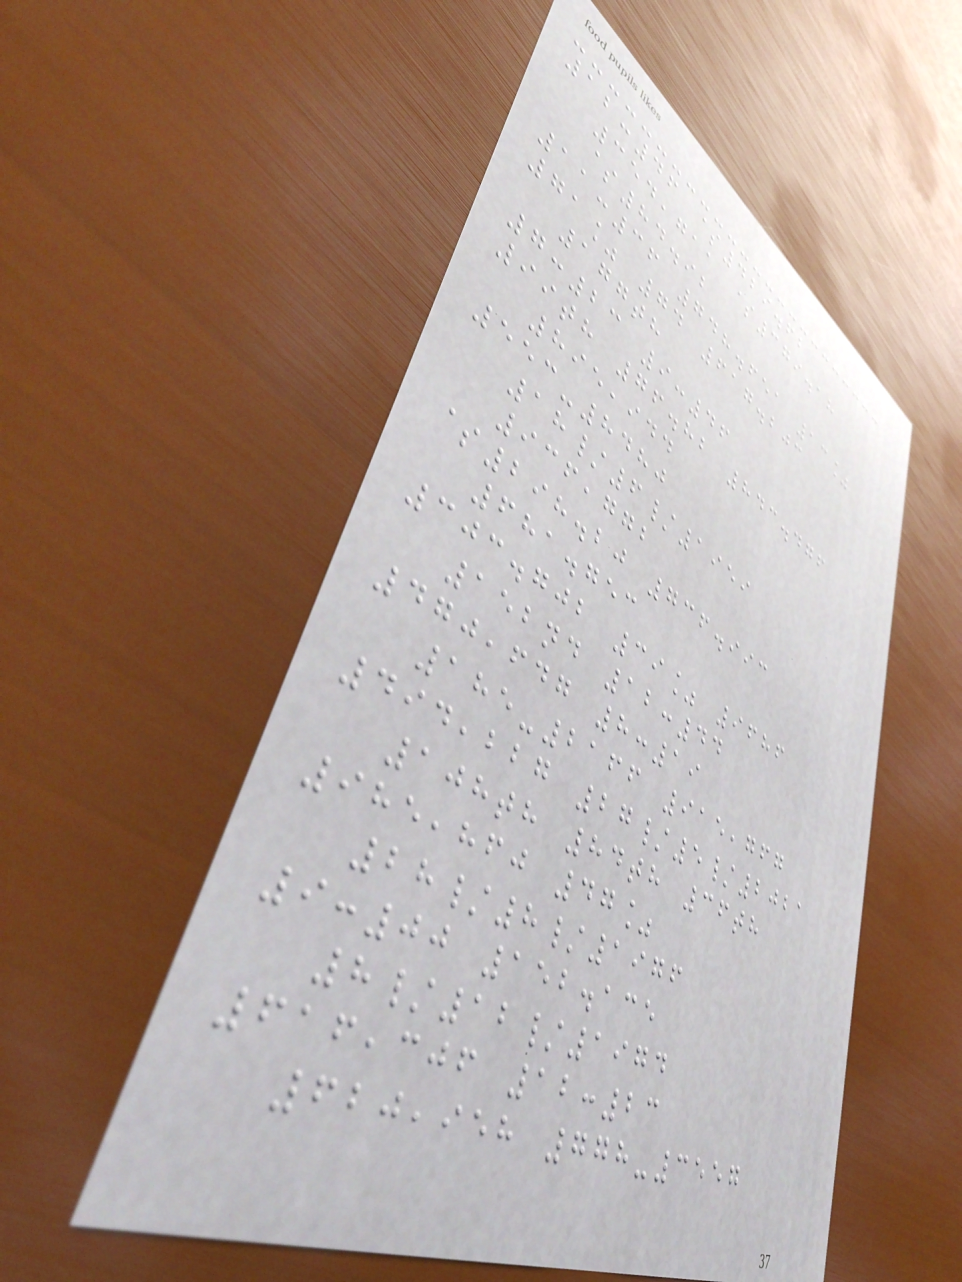12:46 $429.62
354,711 $379.18
$84.92
11:36 748.651 13%
71% 74 617.203
177th
7:23 9:46
99th 76.82 843.476
895,944
553-8480
18/6/1959
936,772
$298.20 736.993
681.753
303.702 39% 9686
152nd 12:44
470,647 8:19
185-2166 915,767
494,227 27/5/2021
108th 84th 36th
985,860 47%
28/8/1976
9:00 152.135
8/12/1974
616,306 12:23
620,958 778-3557
